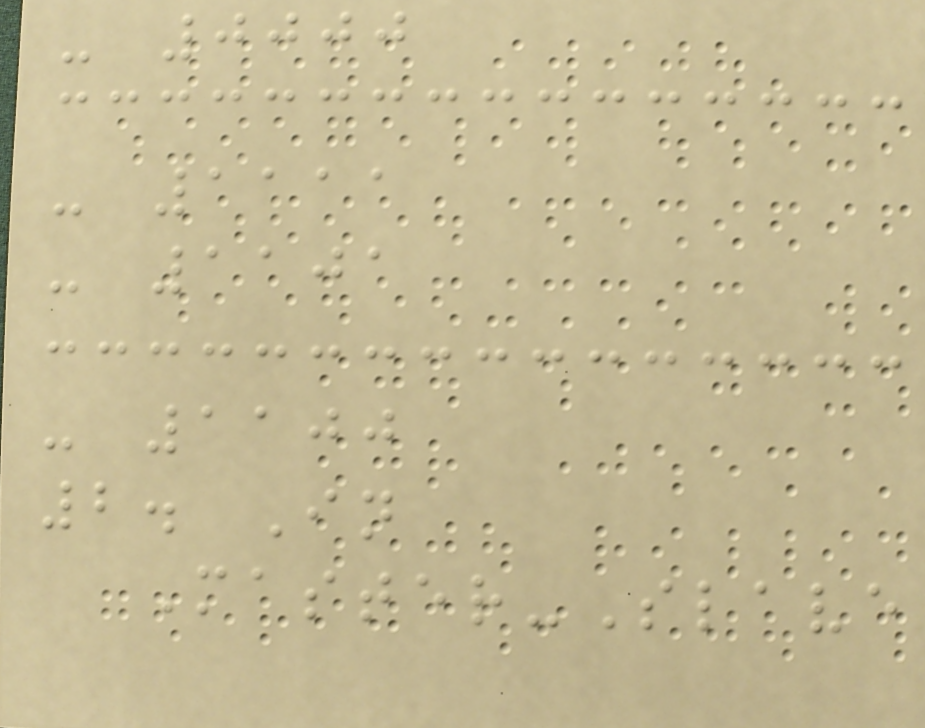- 0000
- 1111
- 1101
- 1100
2. In
Master-Slave
